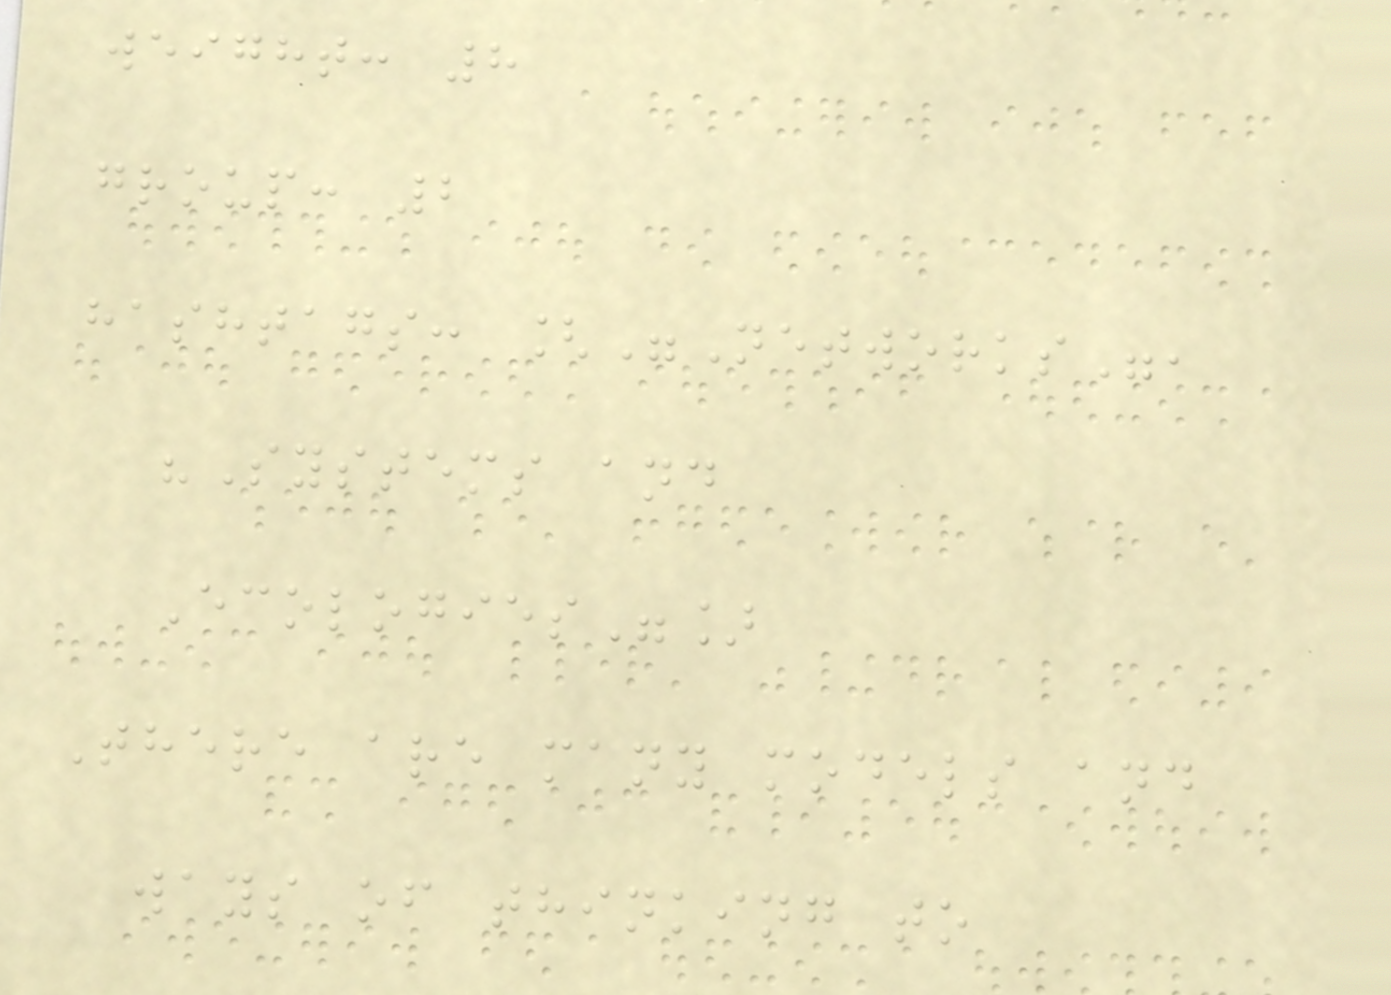weight: 8
group: 2
hashtags: ["Networks",
"Systems and
Ecologies"]
There are many models and
ways of thinking to
